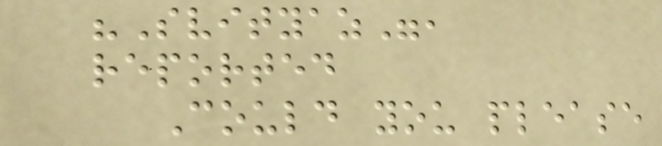"Svityaz",
reported
Could you please
